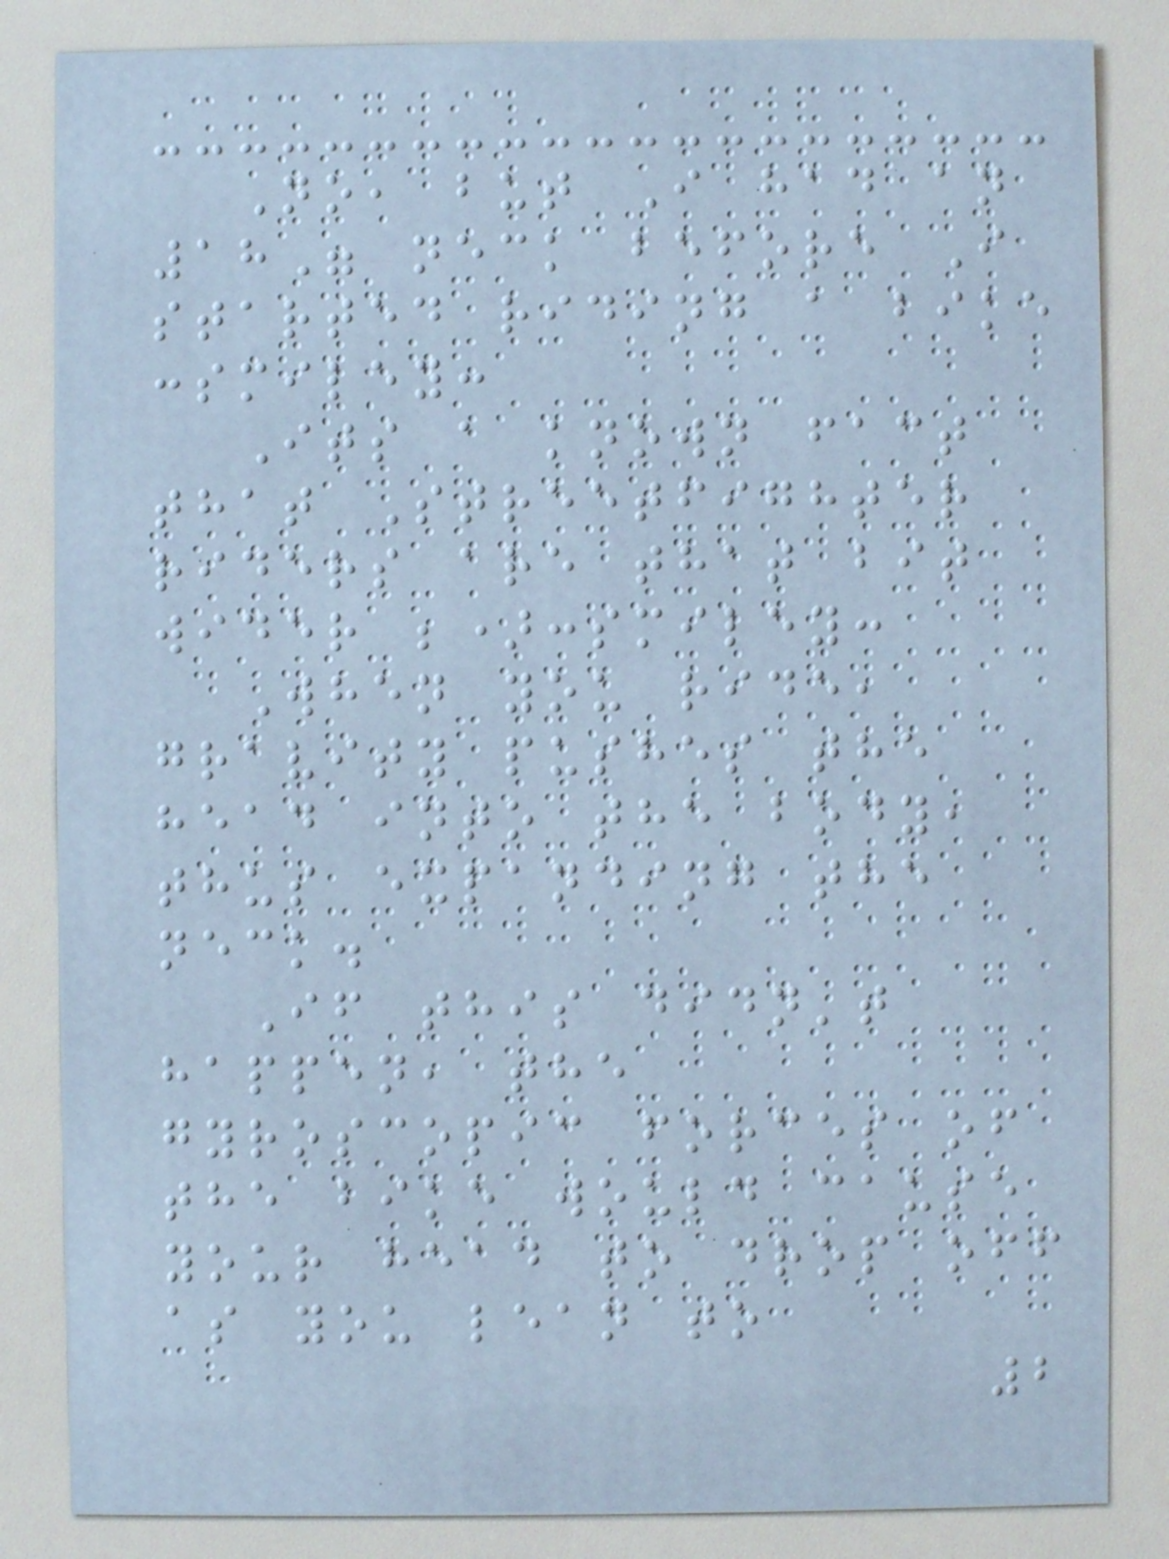No, but I had an
18" neck before I
started riding a bike
:smiley:
Its a known fact
that Streetfighter
riders are that bit
wider ;):smiley:
When you ride,
gravity pushes the
head into the body,
thus expanding the
neck.
If this didn't
happen, the
gyroscopic forces of
the bike would cause
your head to drop off
as you lean to
2
